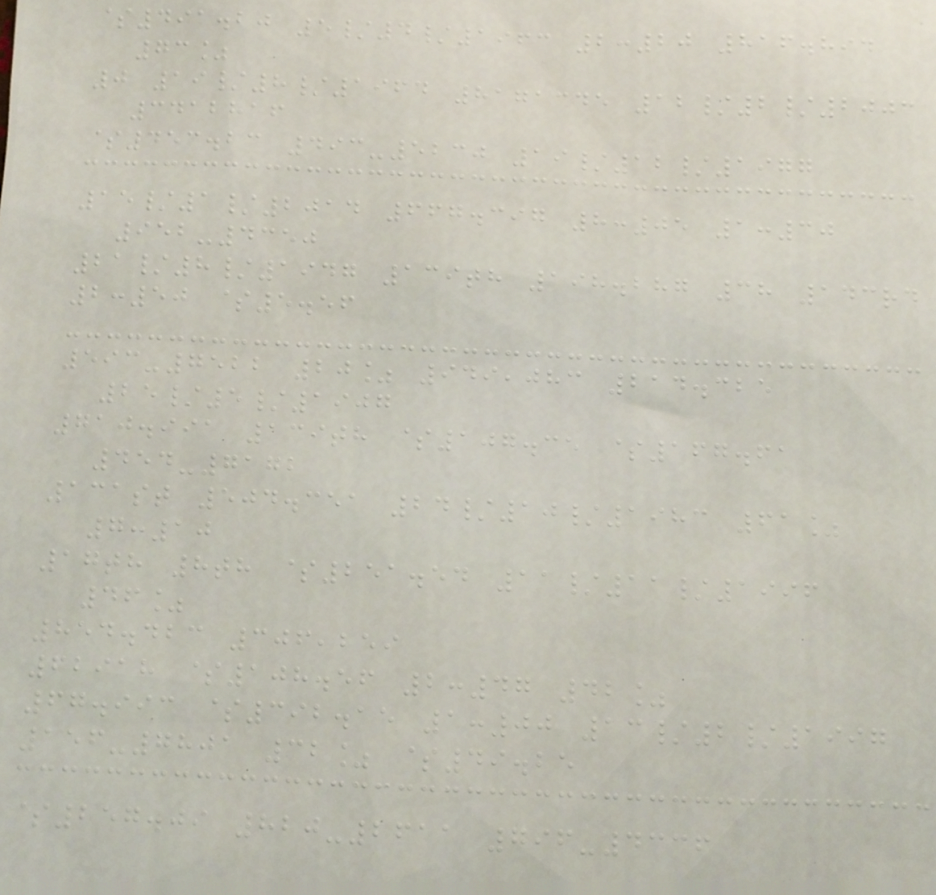$491.20 5/4/1963 2:20 816.894
73%
0 19/8/1964 8171345 12/2/2003
3412816
$453.23 493-5230 19/12/1977
15/1/2014 667.397 8:05 1:30
952-4350
21/8/1947 139th 198.287 38 143rd
2:50 $5.56
593-7522 20% 949,083 214.325
25/5/1907
710.991 139th $107.35 $167.61
454-7172
131st 504.351 24/10/1983 61%
7:10
17th 8th $251.54 11/11/1996
46%
854.423 306,259
62918 $108.56 2:47 42%
67.993 $392.15 1:00 13/2/1997
156-7801 32% $49.25
$257.09 820-2611 796-4336
